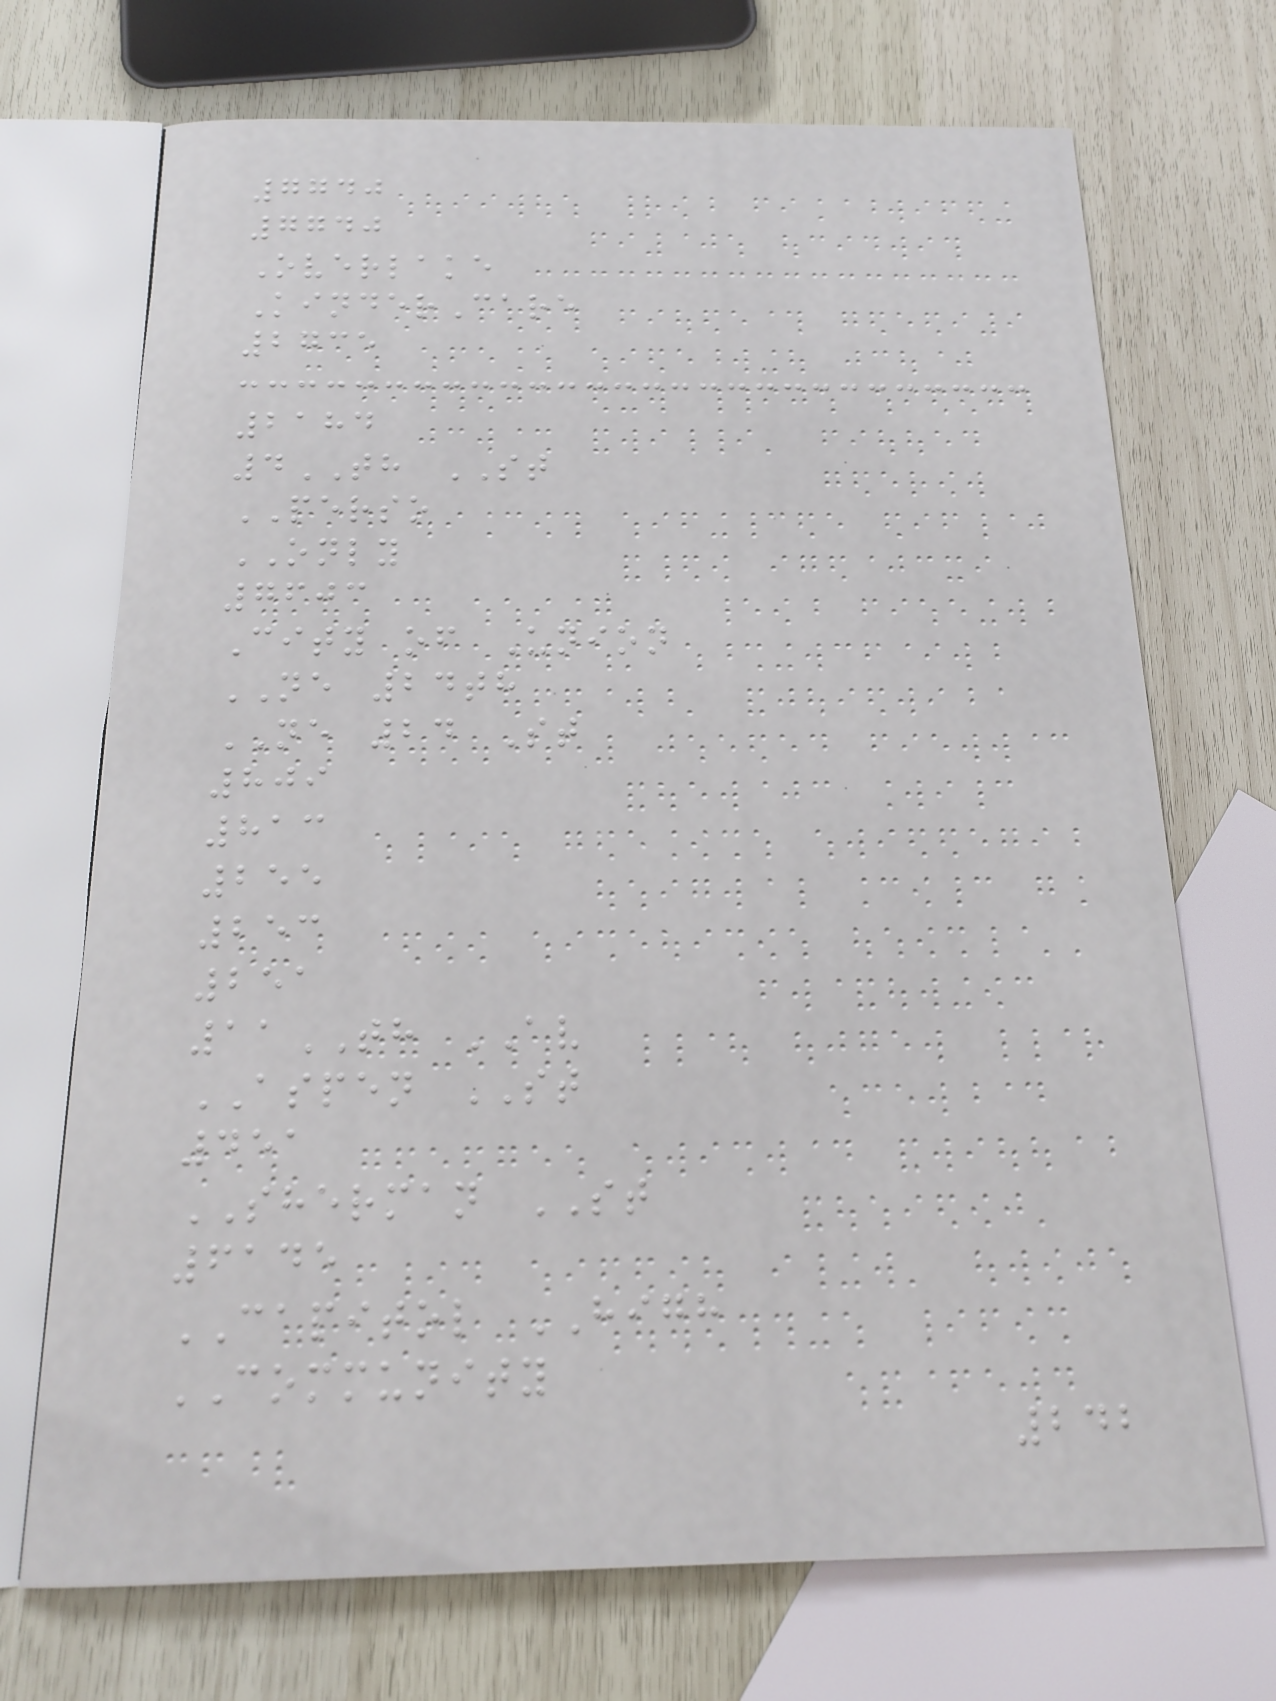7740
7740
Overlake
KinderCare
2735
2184
4TH ST
PERSO
ONLY
7603
City of Union
NE 24th
NE 24 St
809
813
255
253
251
11TH AV
ASPEN ST
451
SHERMAN ST
6145
CAPITOL HIGH
COMMUNITY
242
